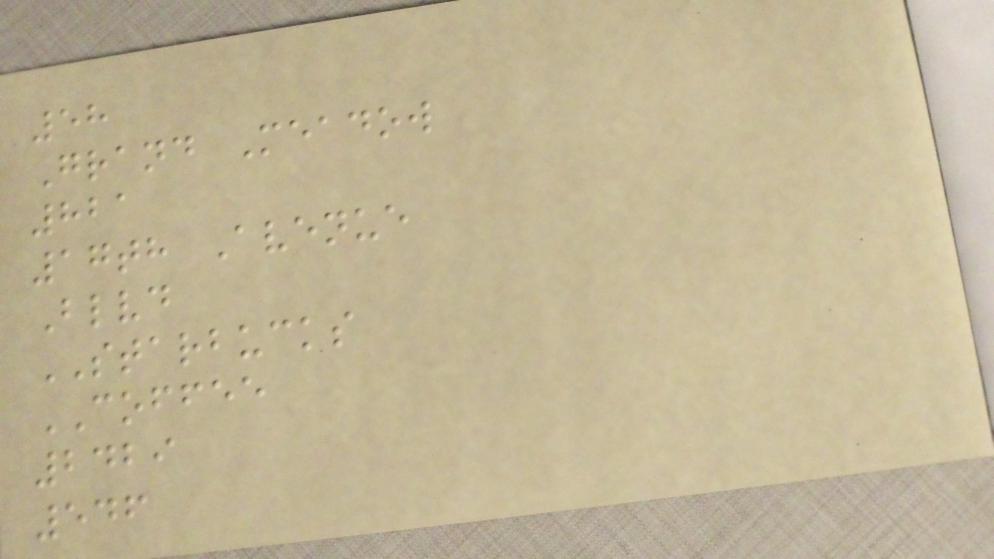58
Grand Meadow
821
17th Avenue
Blvd
STARBUCKS
COFFEE
2429
546
